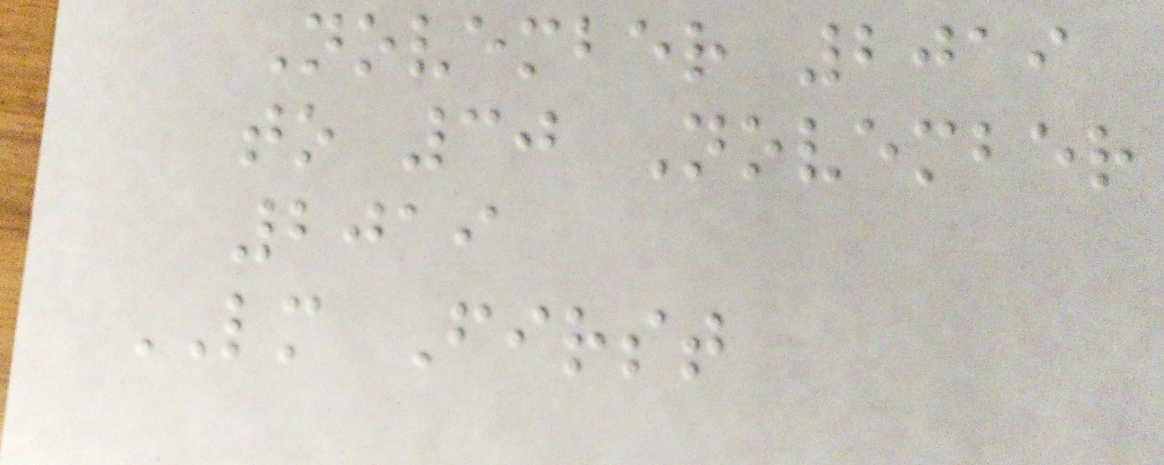November 2019
to 30 November
2019
LM First
